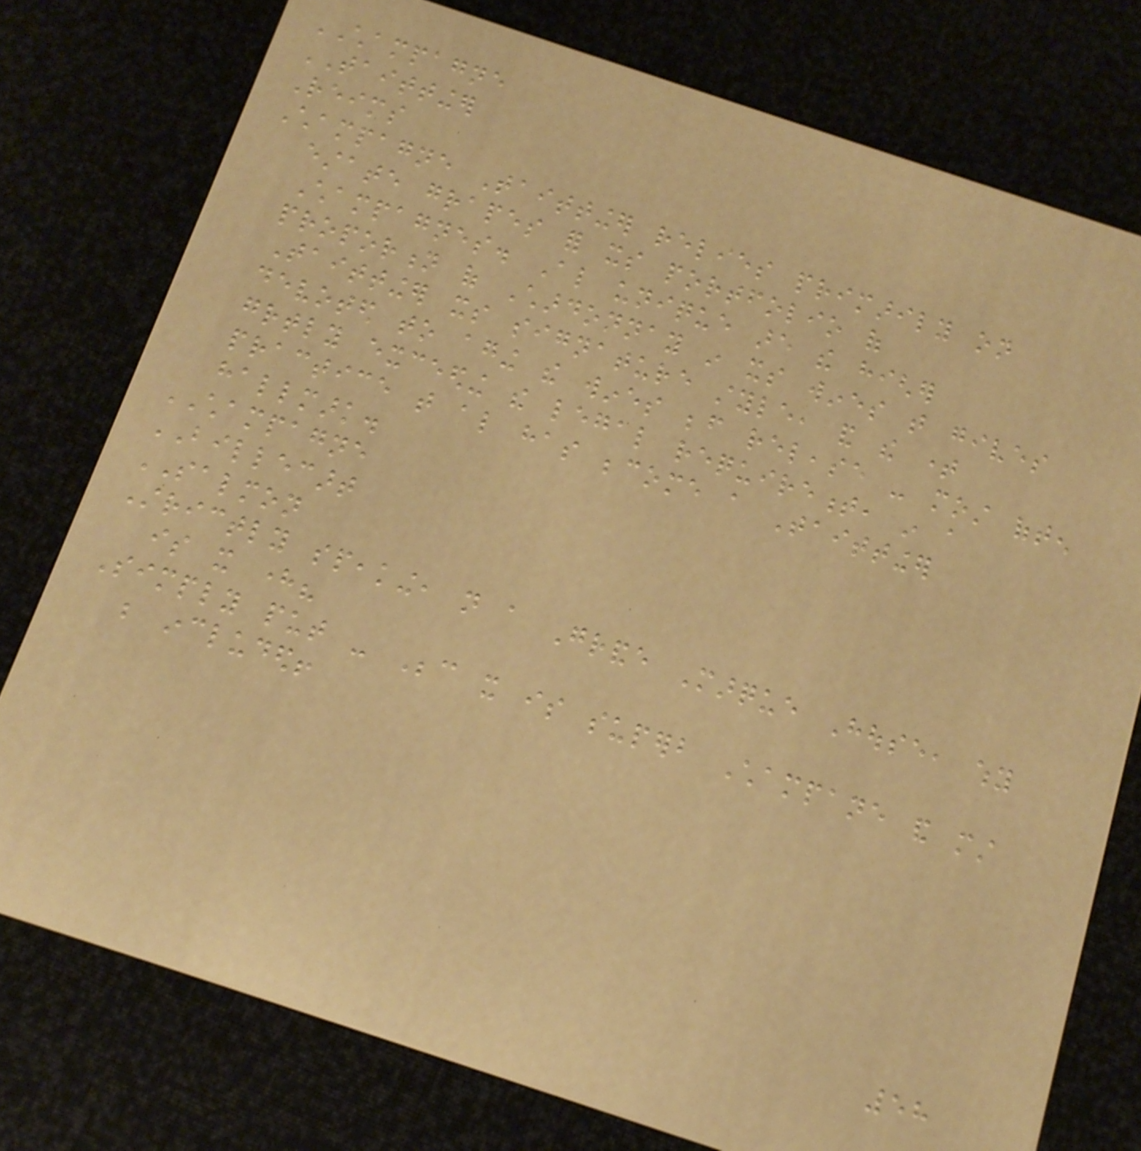CHAMPAGNE
TAITTINGER
Reims
Champagne Taittinger relies primarily on
estate grapes for its portfolio of
Champagnes. Also unique are the higher
proportion of Chardonnay in its wines that gives
Taittinger its signature style, and the time
devoted to aging the wines before release - most often
greatly exceeding the legal requirement, in a
practice that also has become a Taittinger
hallmark.
CHAMPAGNE
BILLECART
SALMON
Strictly speaking, not a Grande Marque House, why
is it here?
Simply put - Because it is superb Champane and must
be included!
58
